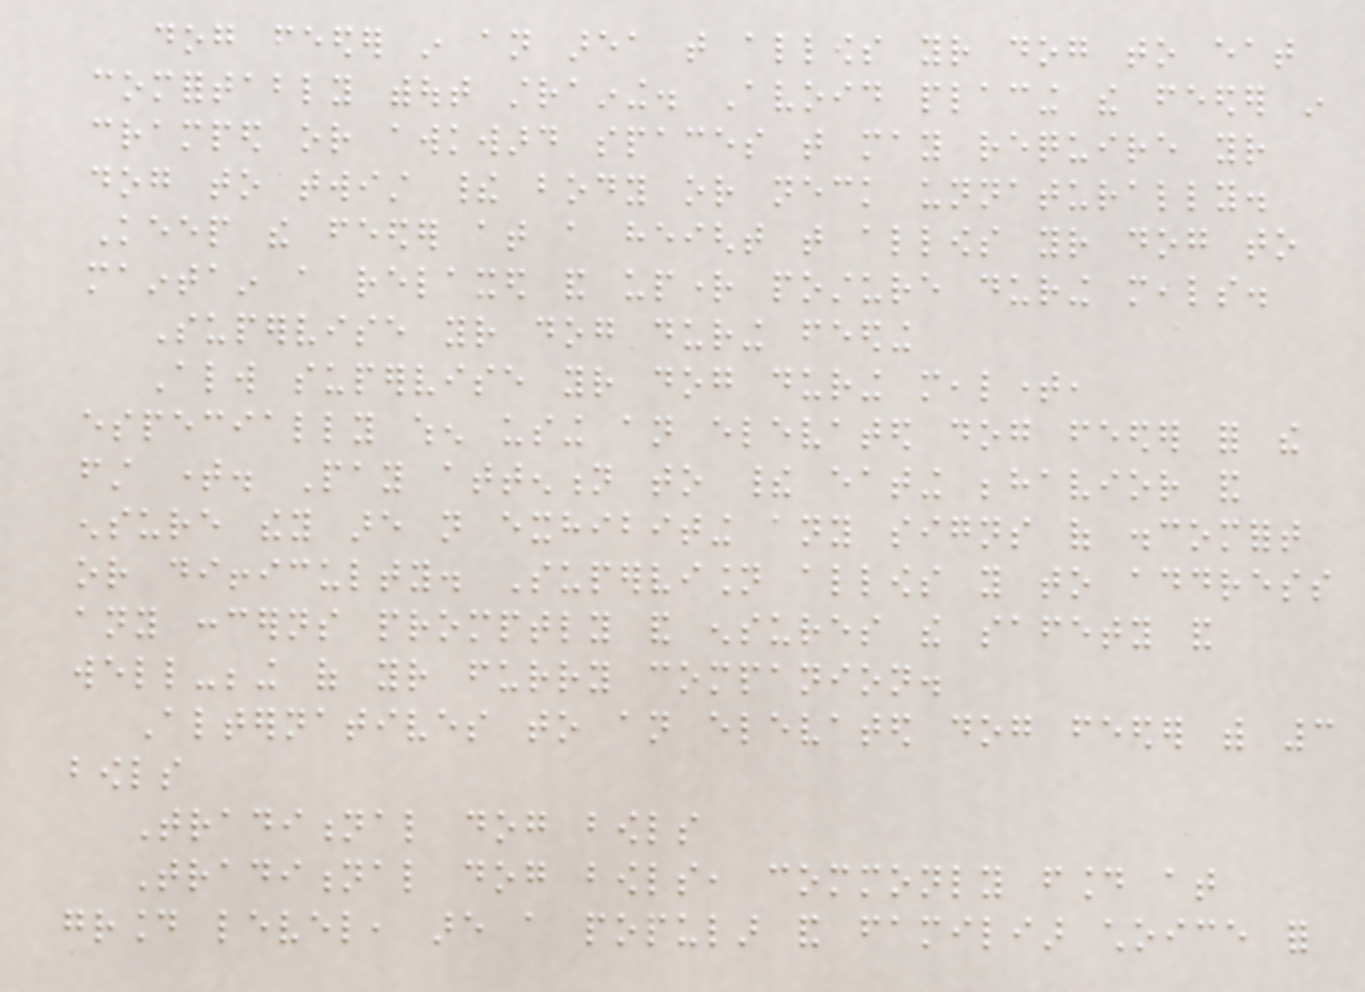dog feeder in an area that allows your dog to eat
comfortably without straining. Avoid placing the feeder in
cramped or awkward spaces that may require your
dog to twist their body or neck unnaturally.
Keep the feeder at a height that allows your dog to
maintain a relaxed and upright posture during meals.
Supervise your dog during feeding
Always supervise your dog during mealtime,
especially when using an elevated dog feeder for the
first time. Pay attention to their eating behavior and
ensure they are not exhibiting any signs of discomfort
or difficulty. Supervision allows you to address
any concerns promptly and ensures the safety and
well-being of your furry companion.
Alternatives to an elevated dog feeder with 3
bowls
Traditional dog bowls
Traditional dog bowls, commonly found at
ground level, are a popular and familiar choice for
